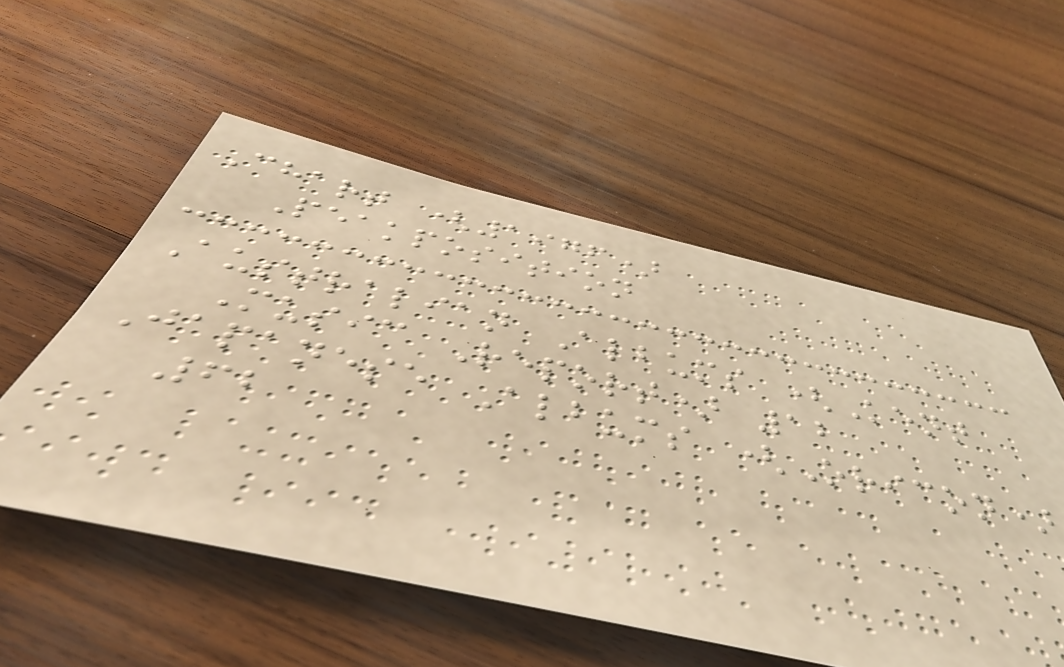Chart (1976)
Peakposition
Australian Albums (Kent
Music Report) 12
Japanese Albums (Oricon)
62
